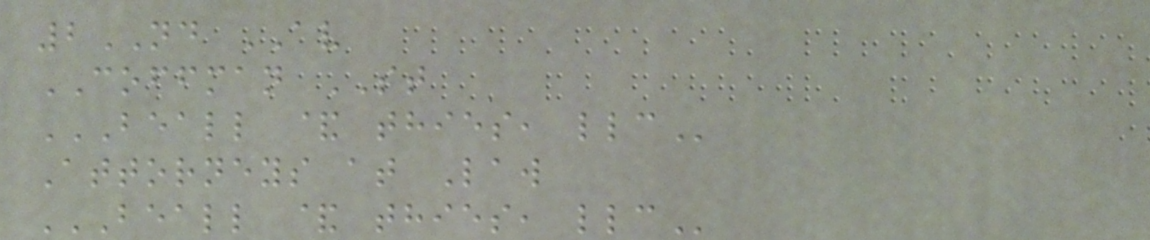2ND AV
COFFMAN ST
BEALL & THIES, LLC
Attorneys at Law
BEALL & THIES, LLC
